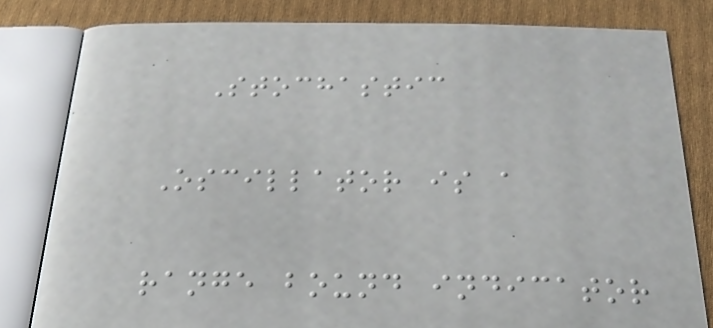Stochastic
Oscillator is a
range bound indicator
